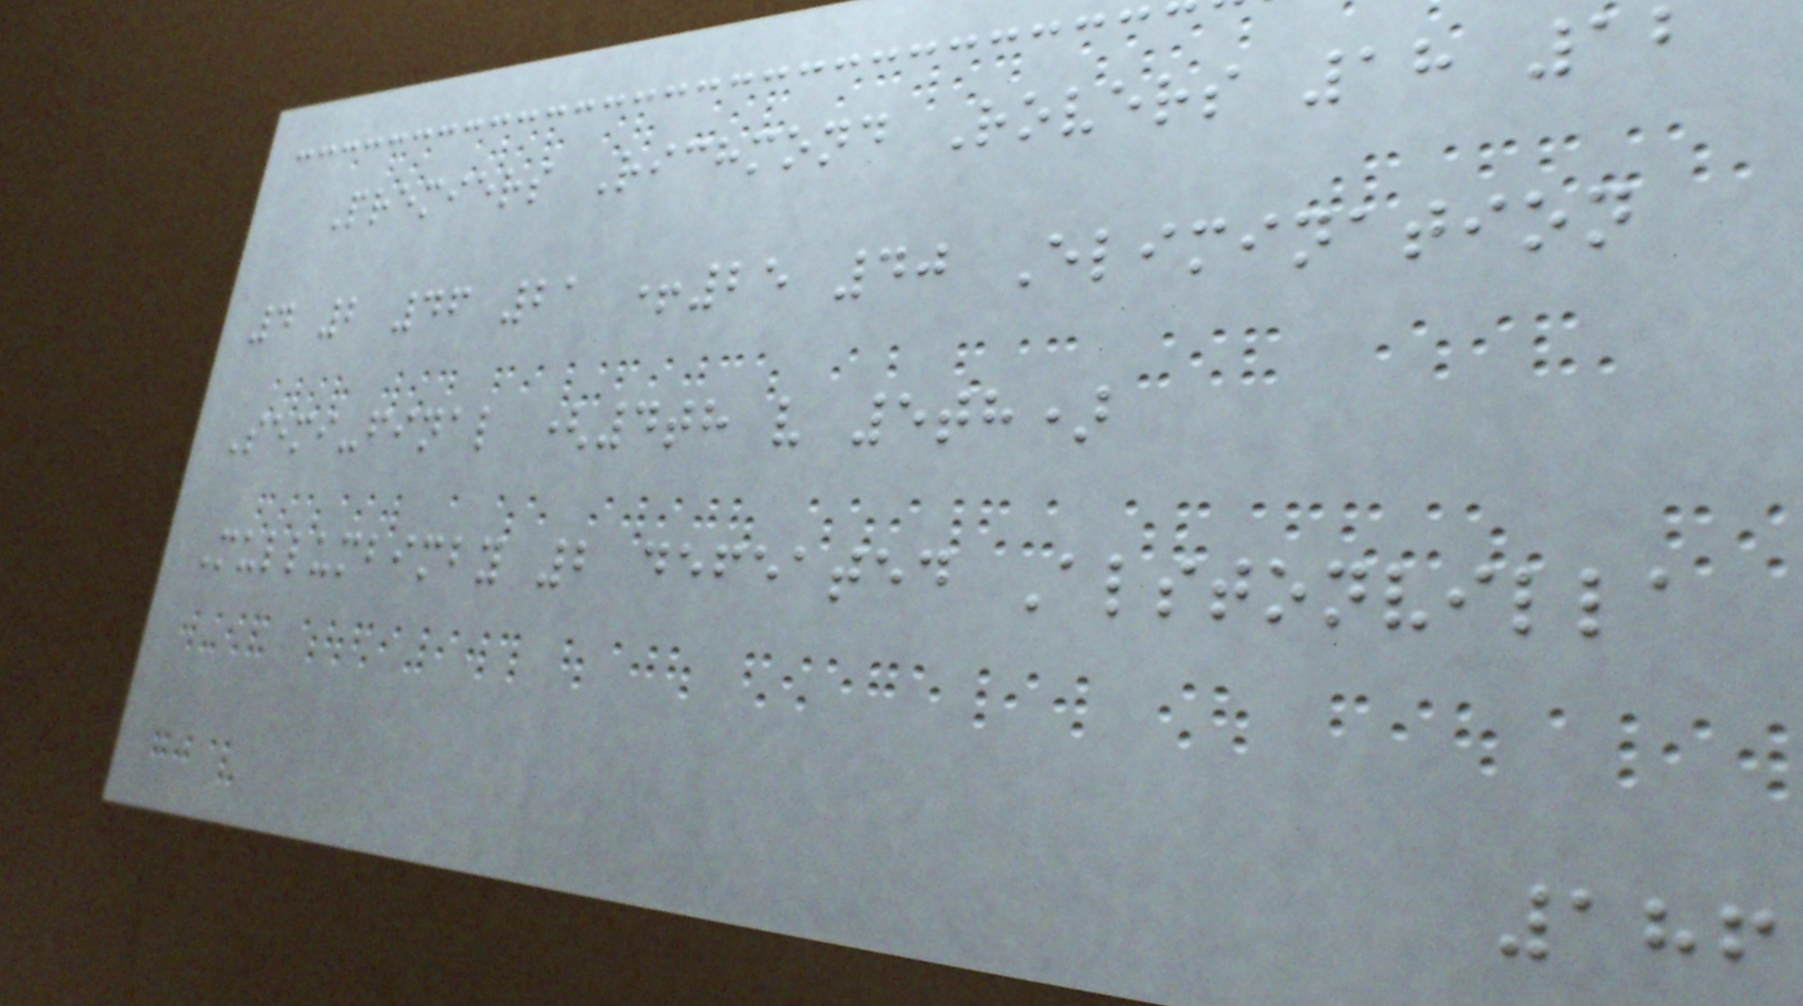Premiers Richmond Rovers 18 12
4 2 46 21 +25 40 Elimination
Semi-final (4th v 5th)
Mullumbimby 2 defeated Alstonvilla
186
